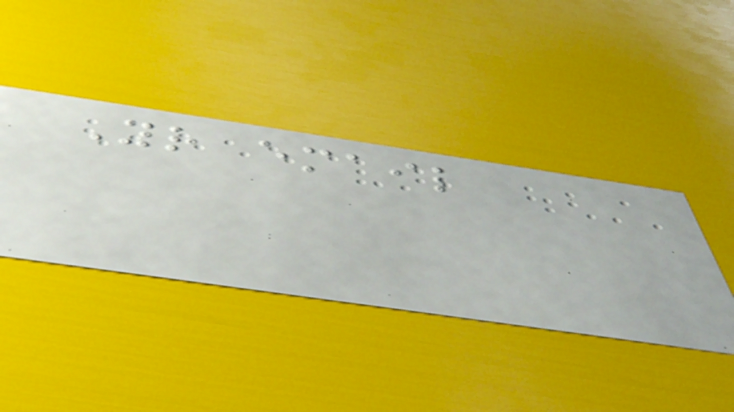Your email
